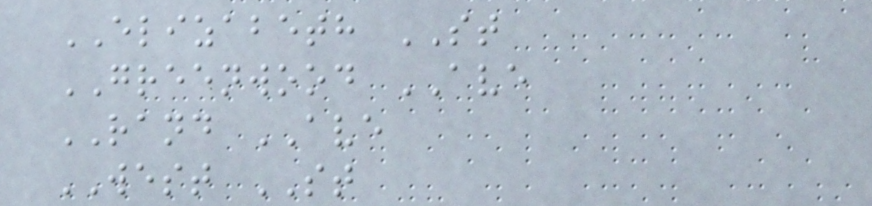ELIZABETH ST
GREENWOOD AVE
RAND AVE
WEST ST
